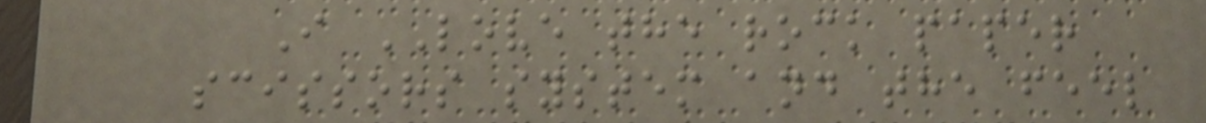I LOVE the rock paper
scissors system and the feel
